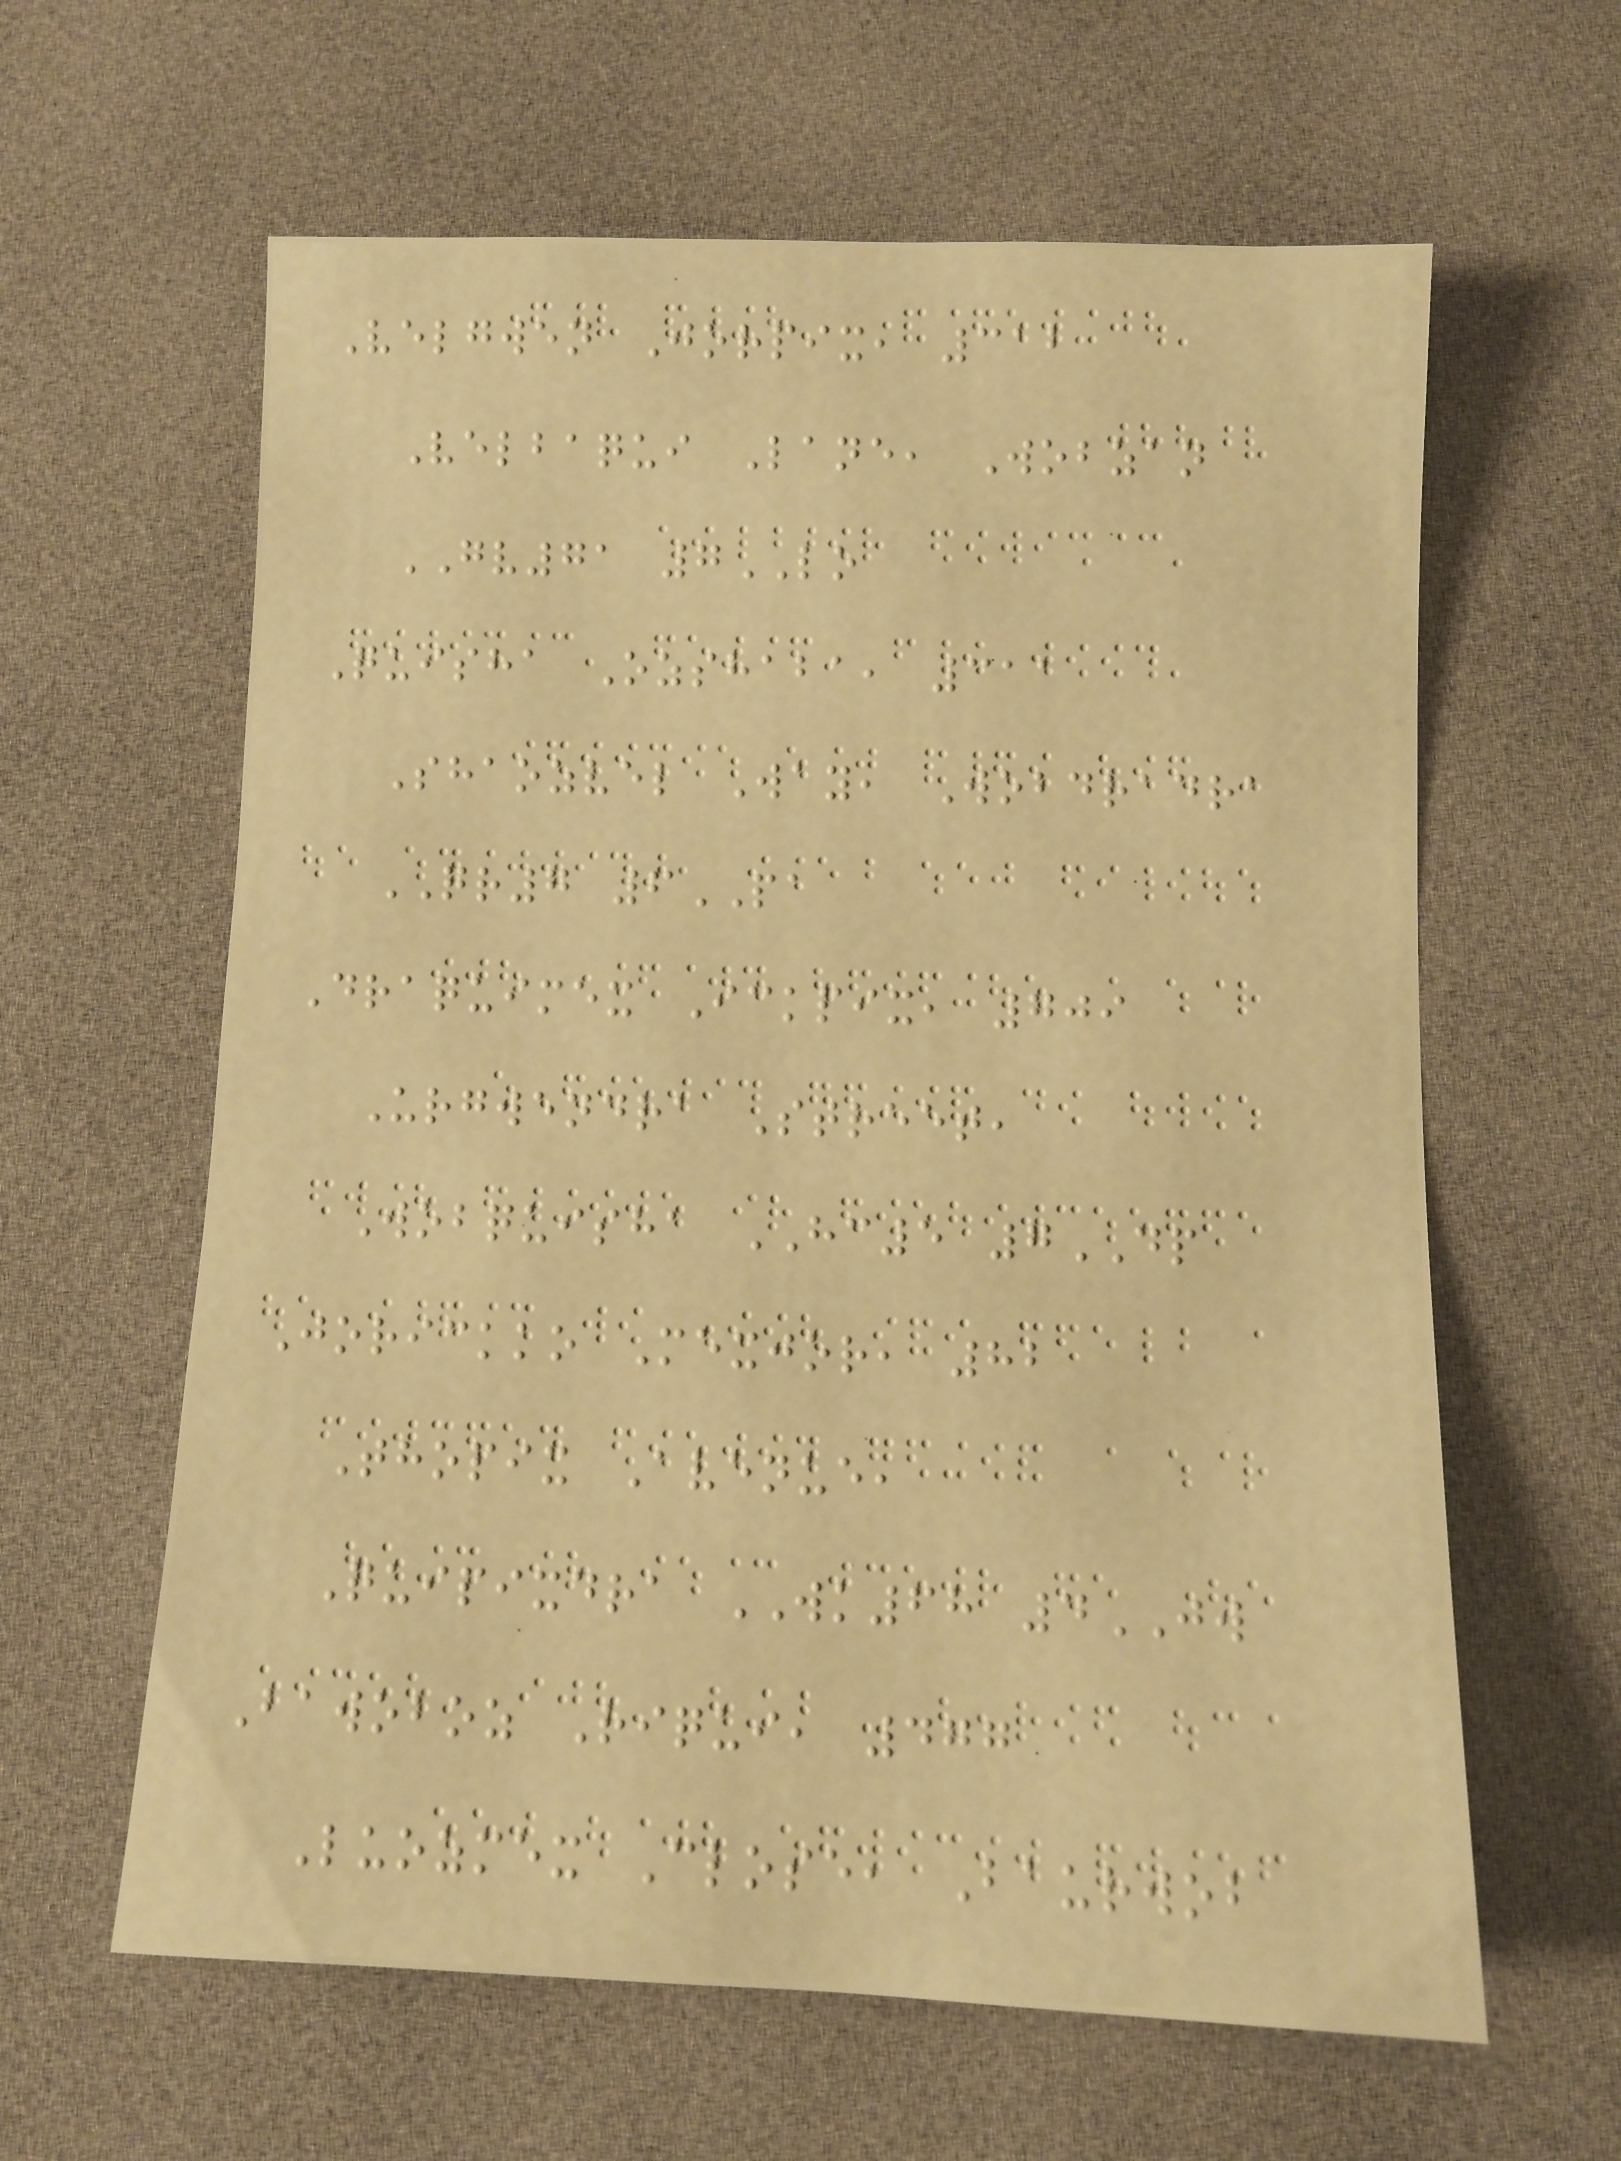Velgwen Jorpix, 312
Velbaqui Lane, Wobzan
GV71 7LO
Quisha Ozshaba, 311
Shaozvel Way, Wobdradra
QR7 6PA
Draquimex Ickpix, 709
Urgwendra Street,
Wobquisha HC5 7DP
Jorickko Mexjor, 82
Thopix Avenue,
Quipixdra WK68 4JW
Bawoboz Riqui, 477
Luozmex Close, Baurwob
